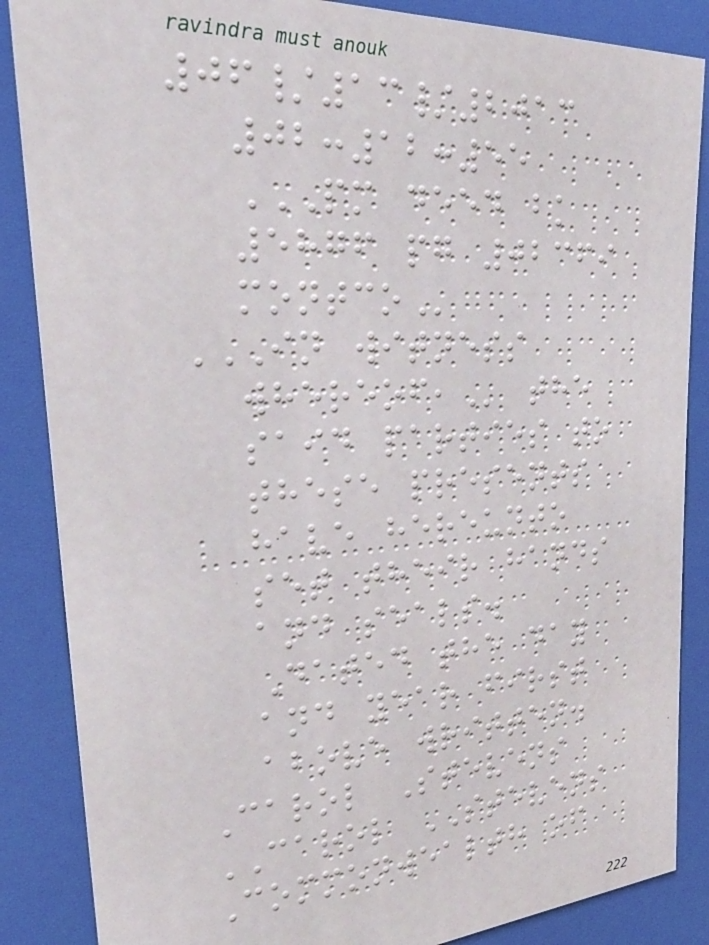06/13/2013
02:12:55
PM DEED BK
5876 PG 02369
MONTCO
IN WITNESS
WHEREOF, the
said parties to
these presents
have hereunto
set their hands
and seals.
Dated the day
and year first
above written.
Carol Stevens
CAROL STEVENS
Commonwealth of
